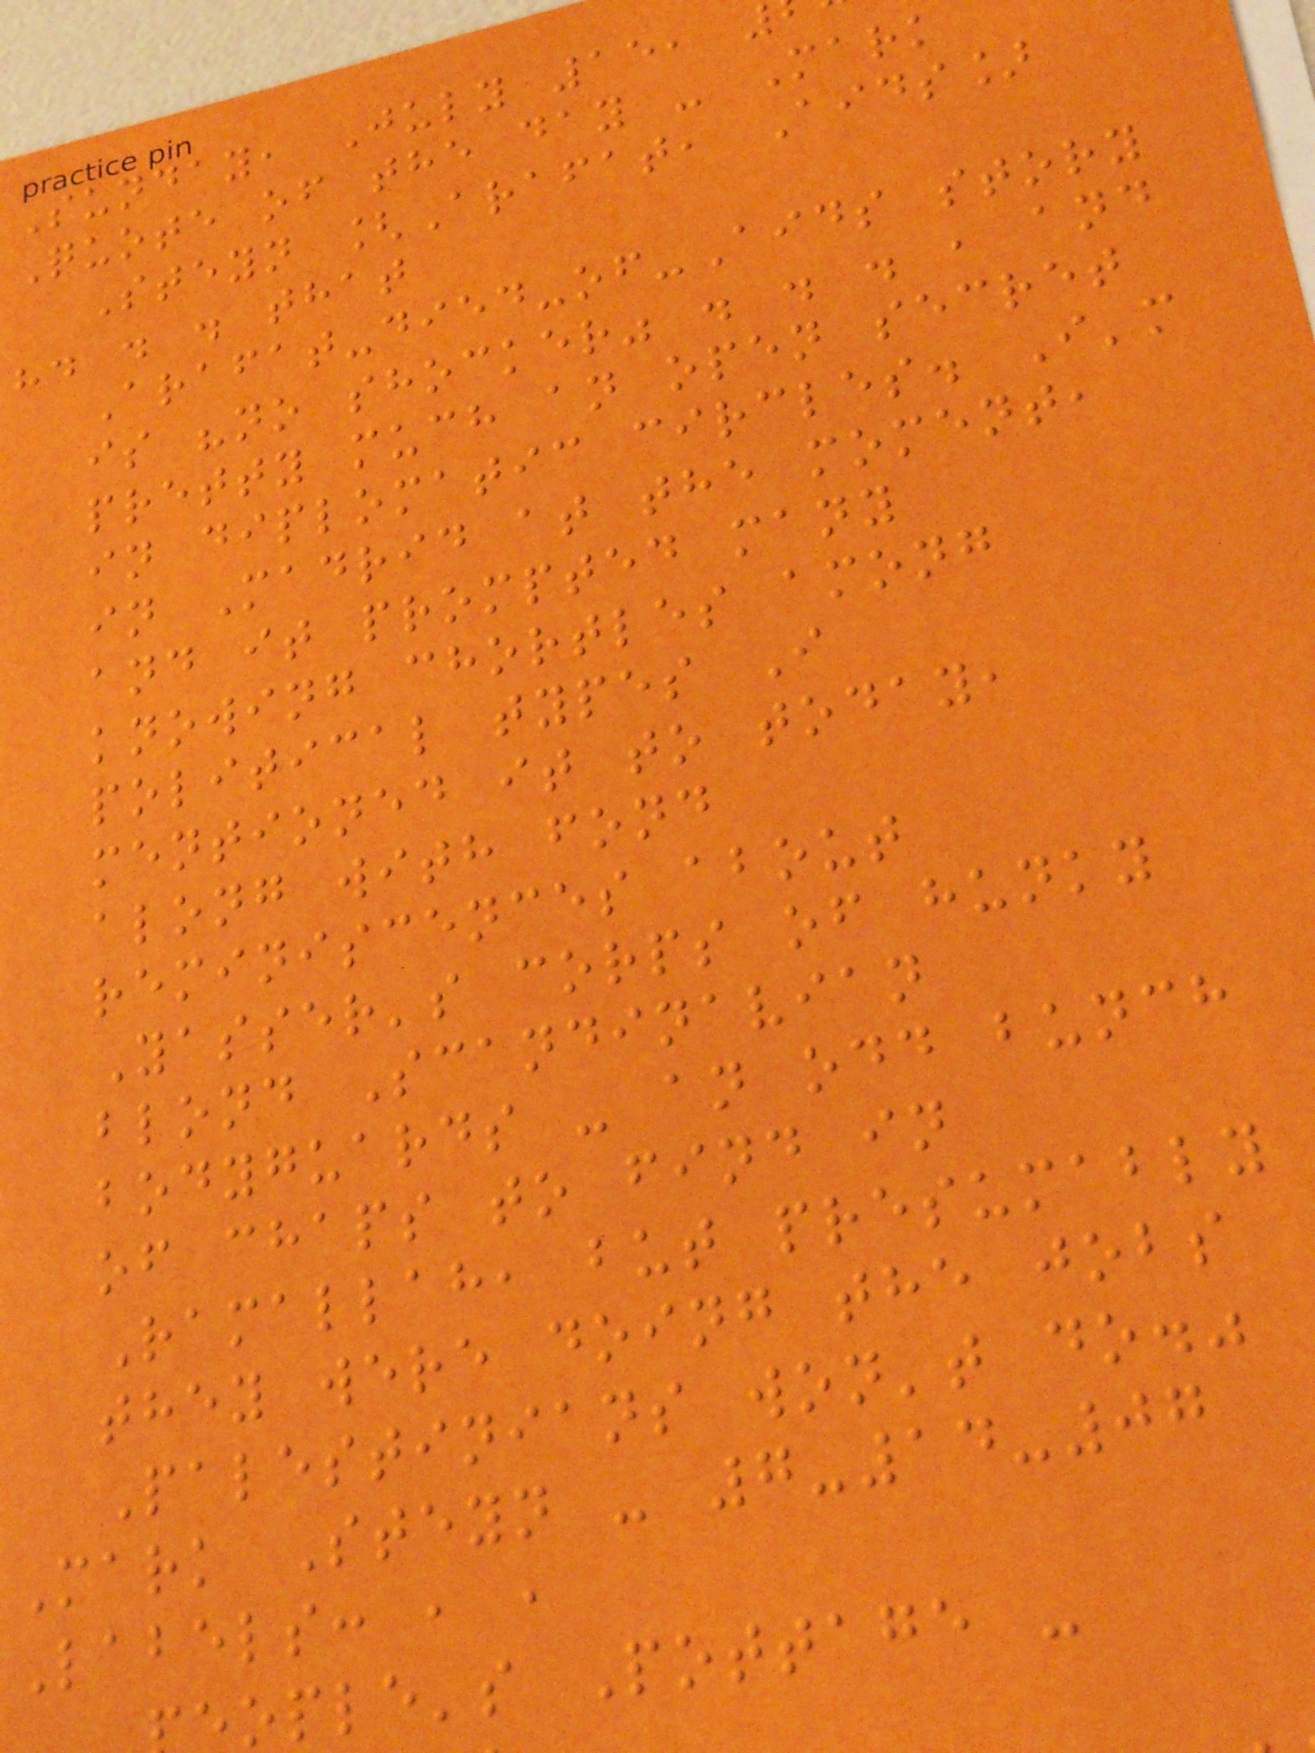Sunday, July 15,
Quote of the day - Mark
Steyn [Arafat, Aids]
". . . that
Arafat-died-of-Aids story
is "no shocker" . . . , and
pretty much an open secret
in diplomatic circles. I'm
in Madrid at the moment,
and it prompted many
knowing chortles among
political types I
mentioned it to today,
along with fond
reminiscences about
Yasser's corps of hunky
blond Scandinavian
bodyguards - an odd bunch
of chaps to find in
Ramallah, but presumably
they were doing the jobs
Palestinians won't do."
Mark Steyn - 7-14-07
Labels: , ,
ople's Pottage -
